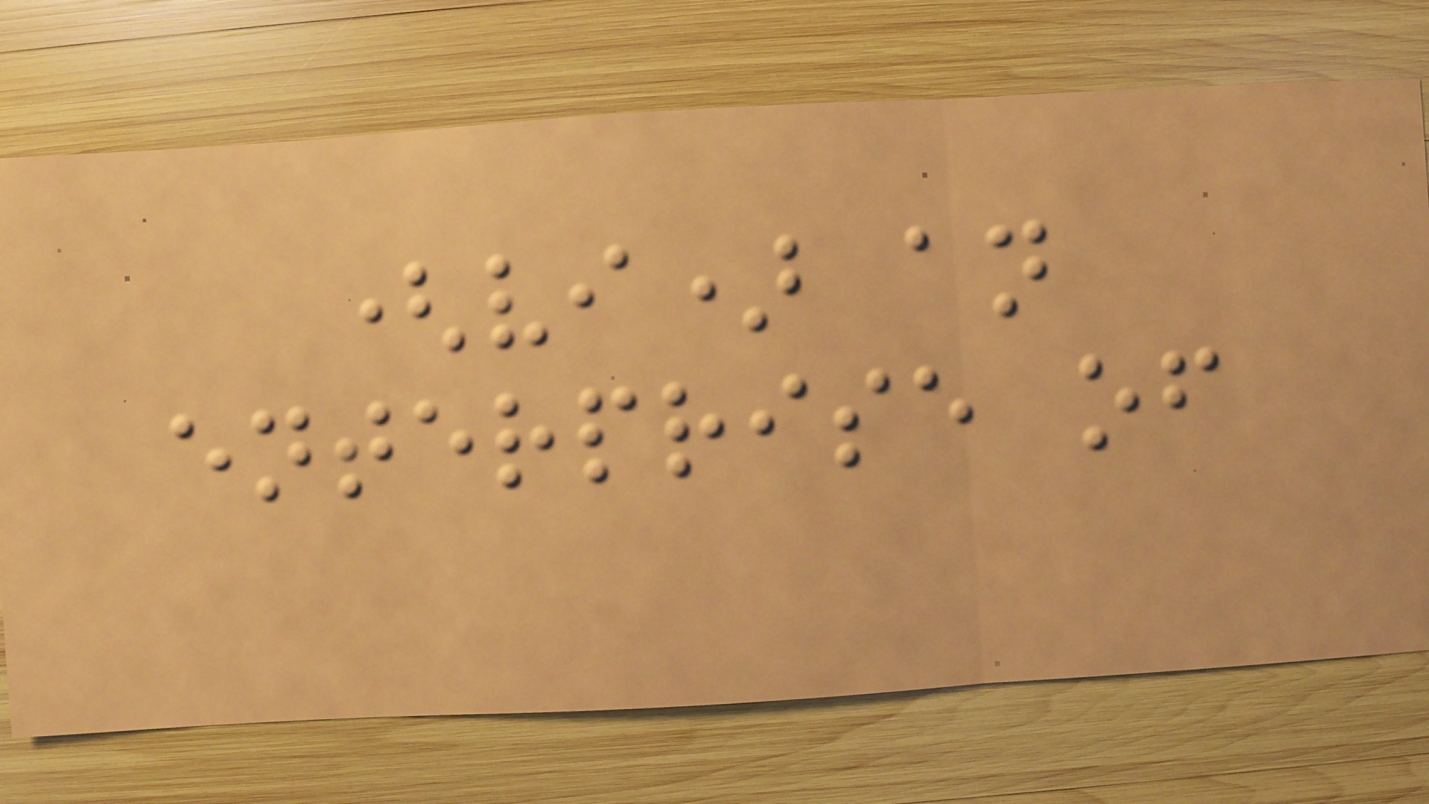(vi) an
enterprise of
